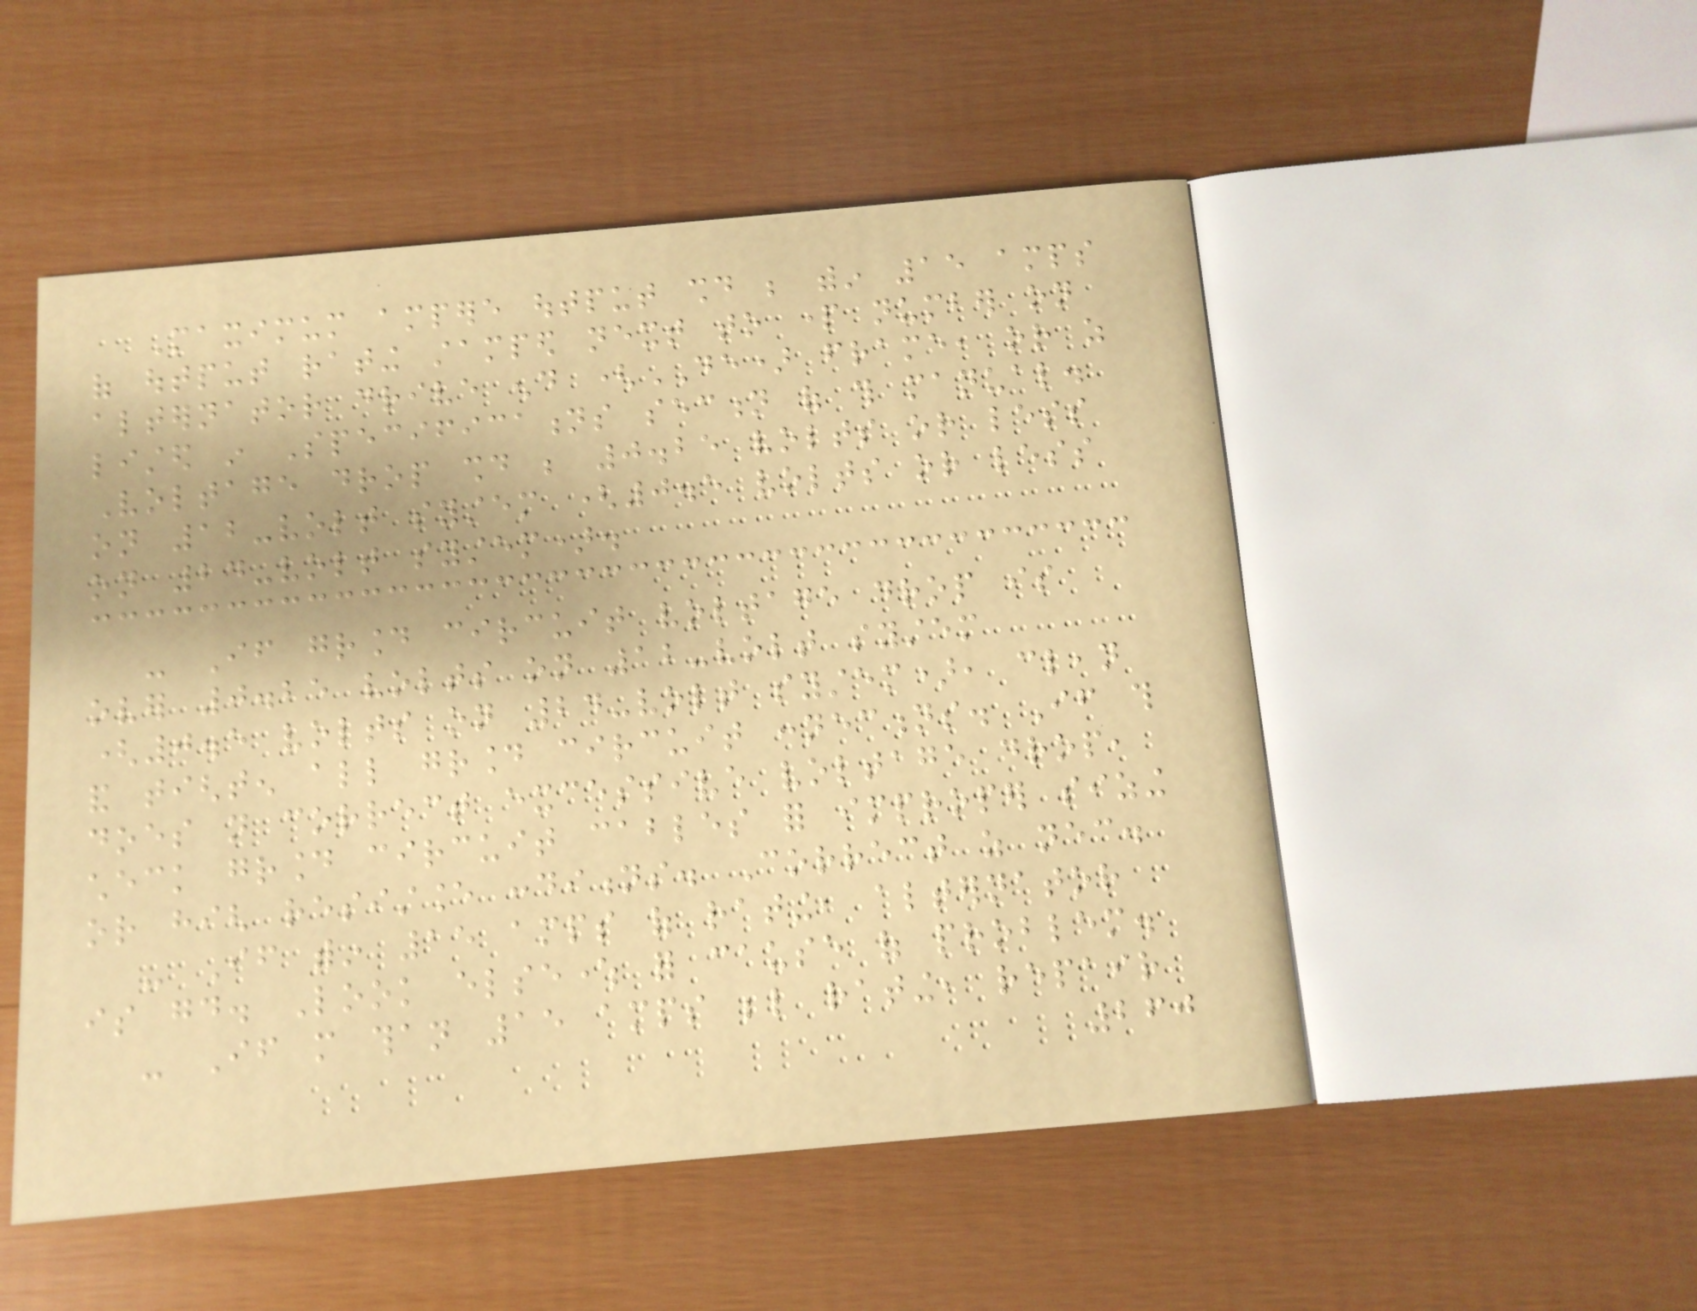Maximum ampere output should be within 15 amps
of output rating stamped next to part number on
alternator drive end (DE) frame, or as
listed in Specifications section of this manual.
Voltage drop should be 0.25 volts or less
on 12-volt system (0.5 volts or less
on 24-volt system).
- If ground circuit voltage drop is
over 0.25 volts on 12-volt system
(0.5 volts on 24-volt system), clean
and tighten all ground circuit connections. If this
does not correct excessive voltage drop,
check ground circuit cables for improper sizing
or high resistance conditions. Correct as necessary.
- If within 15 amps of rating, alternator
is good. Look elsewhere for cause of problem.
- If more than 15 amps below rating, repair
260
